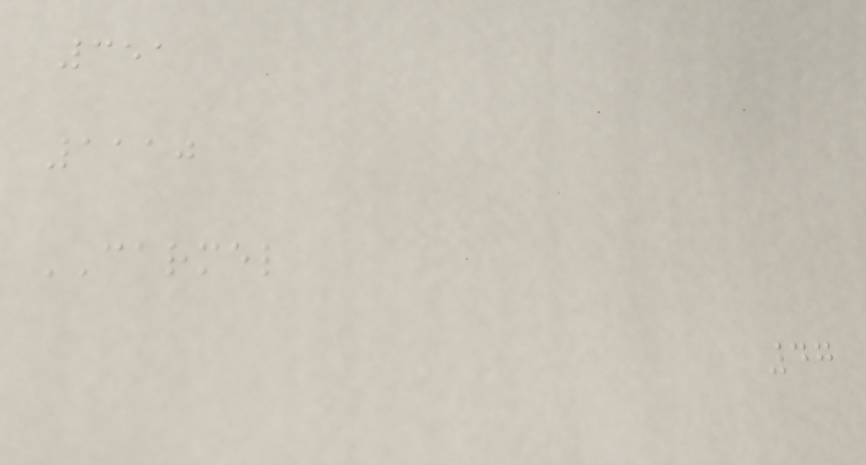351
1110
CARMEL
47
